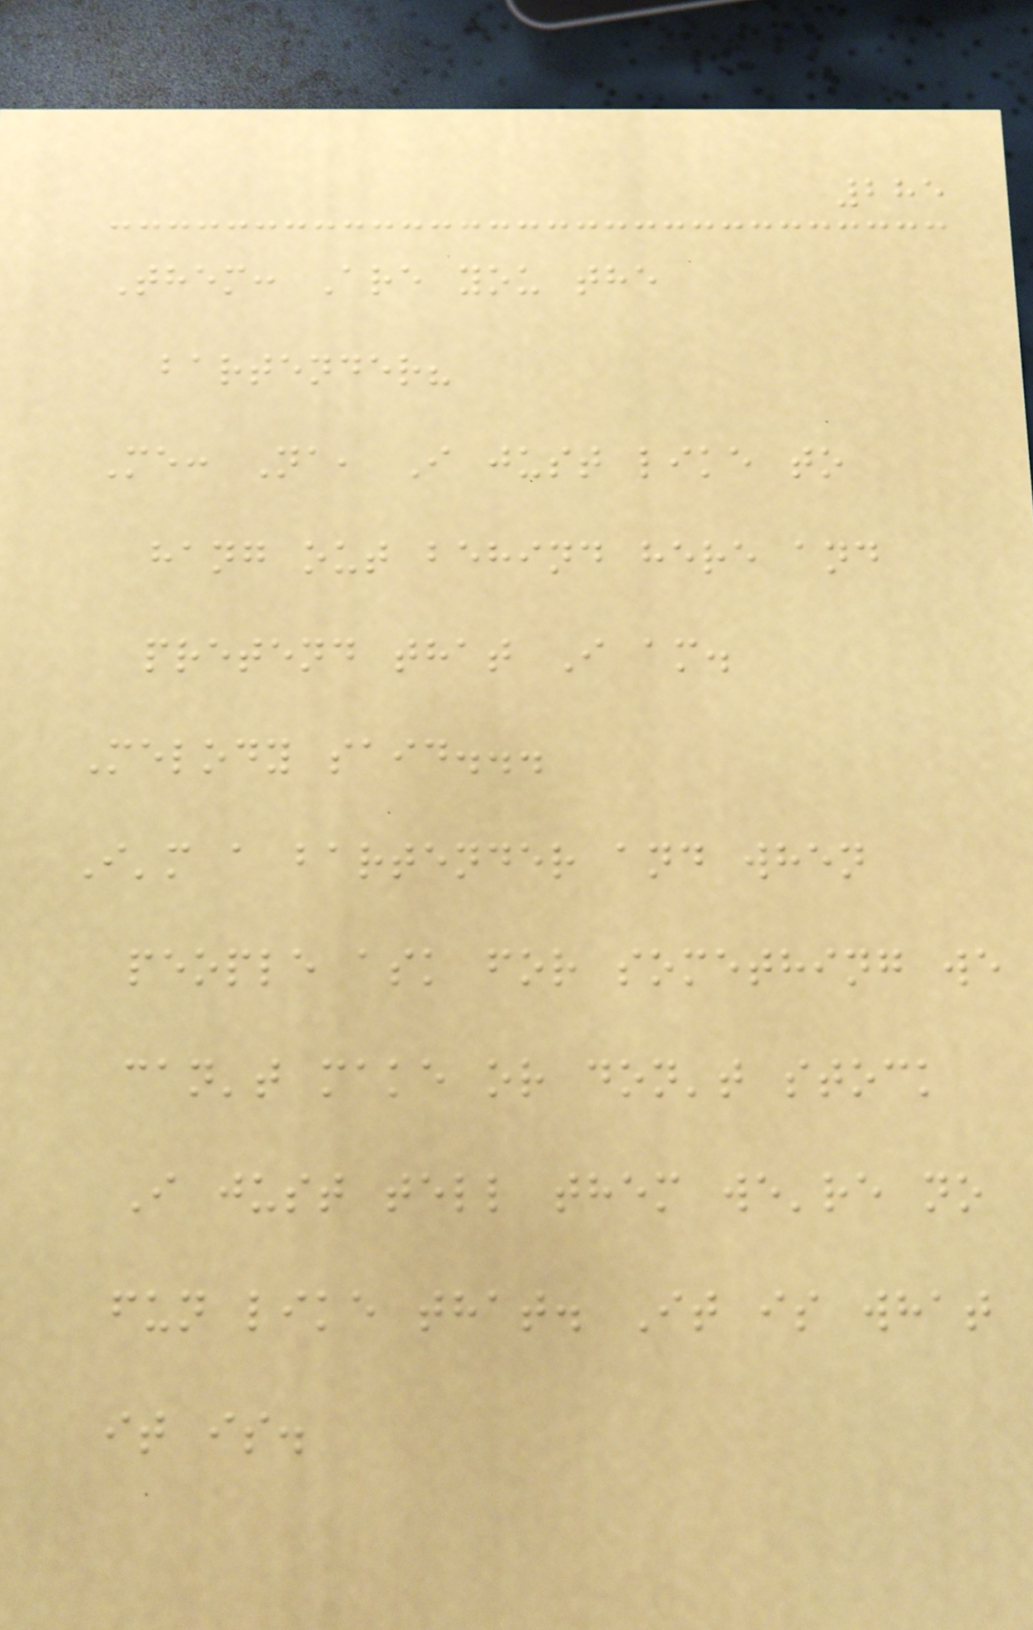285
Them: Are you the
bartender?
Me: Na, I just like to
hang out behind here and
pretend that I am.
Melody said...
I'm a bartender and when
people ask for something we
can't make or don't stock
I just tell them we're no
fun like that. It is what
it is.
